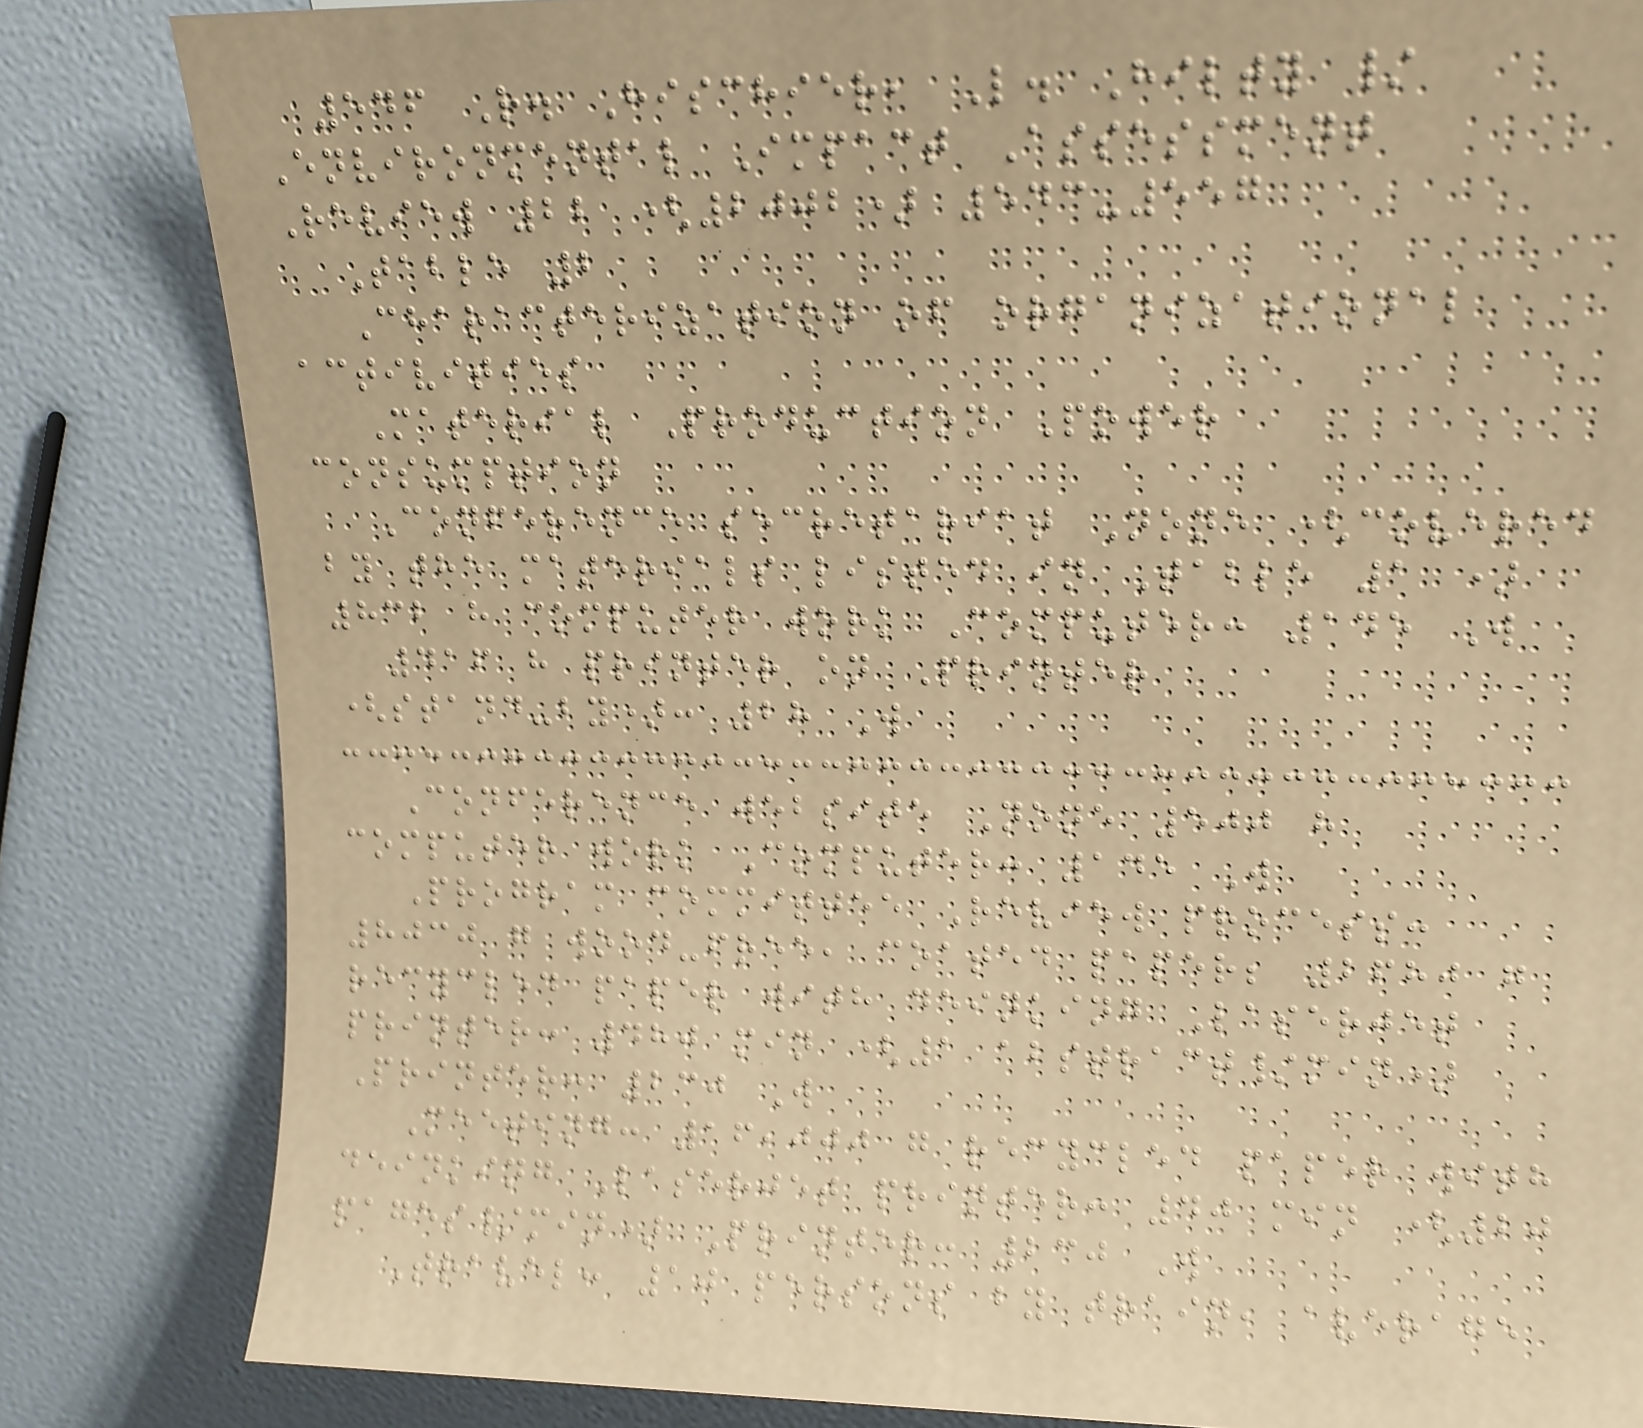546 R. Hischier, L. Hilty /
Environmental Impact Assessment
Review 22 (2002) 543-557
Table 2
Characterization of organizational
activities
Material Production Power
consumption
Conference secretariat None (covered
by the materials listed in Table 1 )
832 h computer work Computer: 145 W
416 h printer on Printer
(stand-by): 28 W
Conference website None 500 h
computer work Computer: 145 W
Program committee Review process:
8030 g wood-free, coated paper; 2680 g
recycled paper with deinking Laserjet
printer: 480 min (1 abstract/min)
Printer: 230 W
Meeting: 16,000 g recycled paper with
deinking Laserjet printer: 40 min (20
pages/min) Printer: 230 W
Travel: 10 persons by train, average
